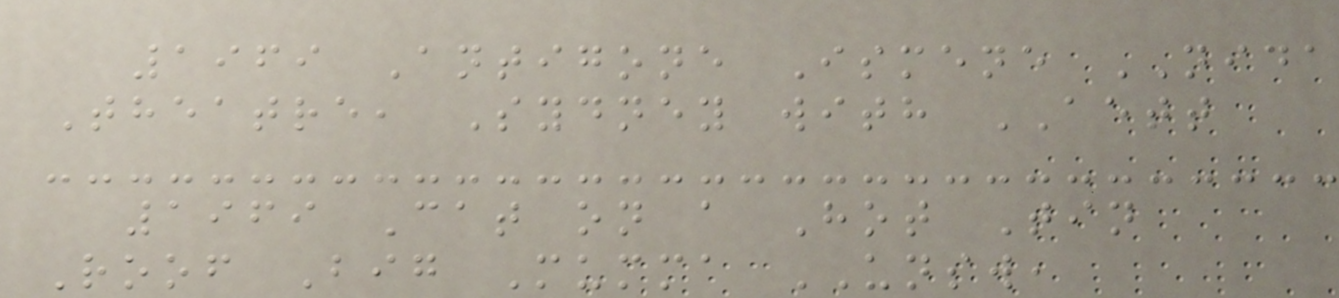1969 Antigone Ismene NIDA
Theatre, Sydney with AETT
1969 Cat on a Hot Tin
Roof Big Mumma UNSW,
